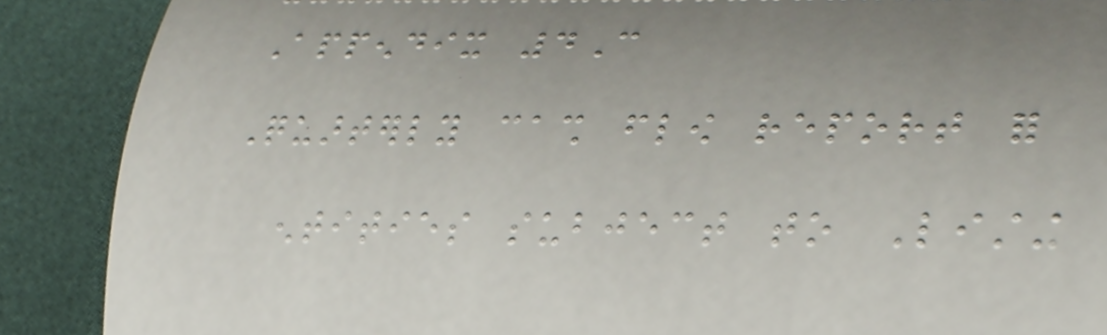Appendix 4C
Quarterly cash flow report for
entities subject to Listing
